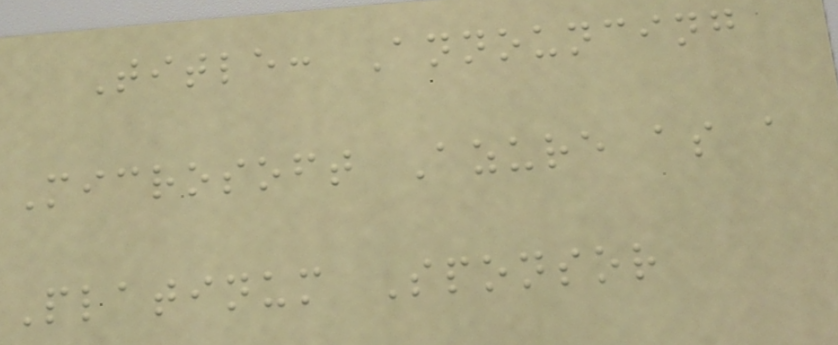Title: Announcing
Microsoft Azure as a
Platinum Sponsor
